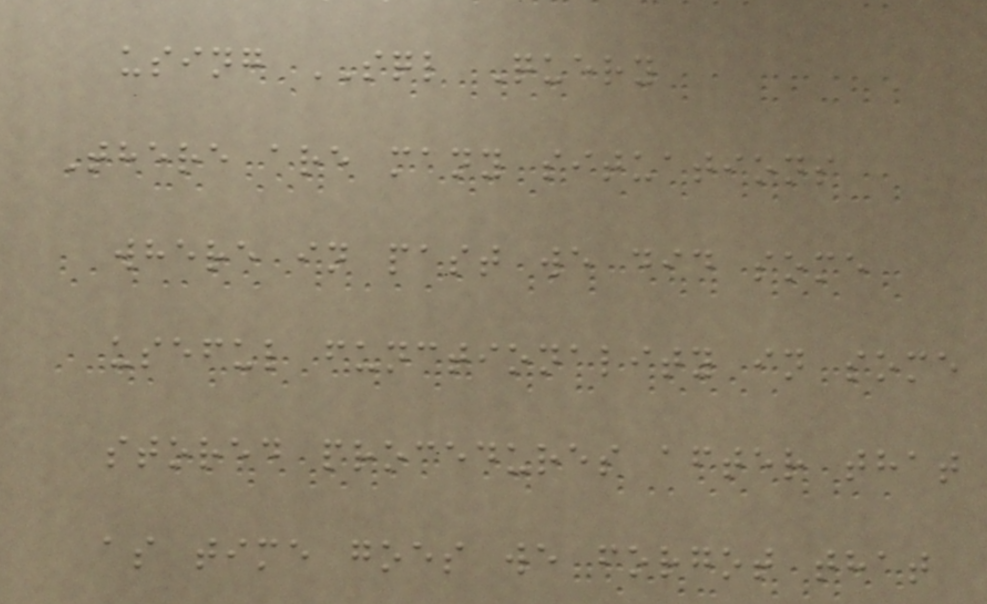using SQL Query
There are many situations
where in past we did some
useful functionality in some
stored procedures after that
as time goes we forgot that
